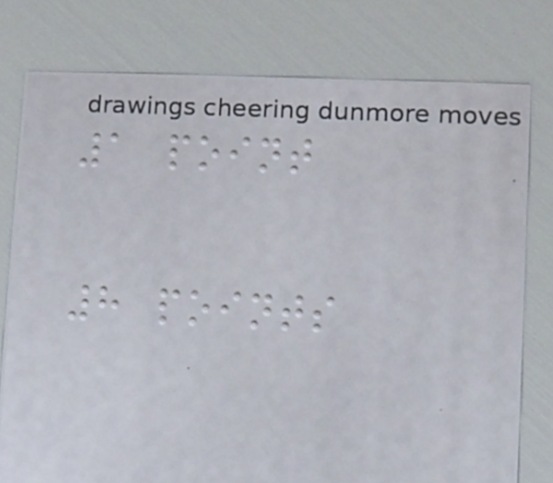1 point
8 points
